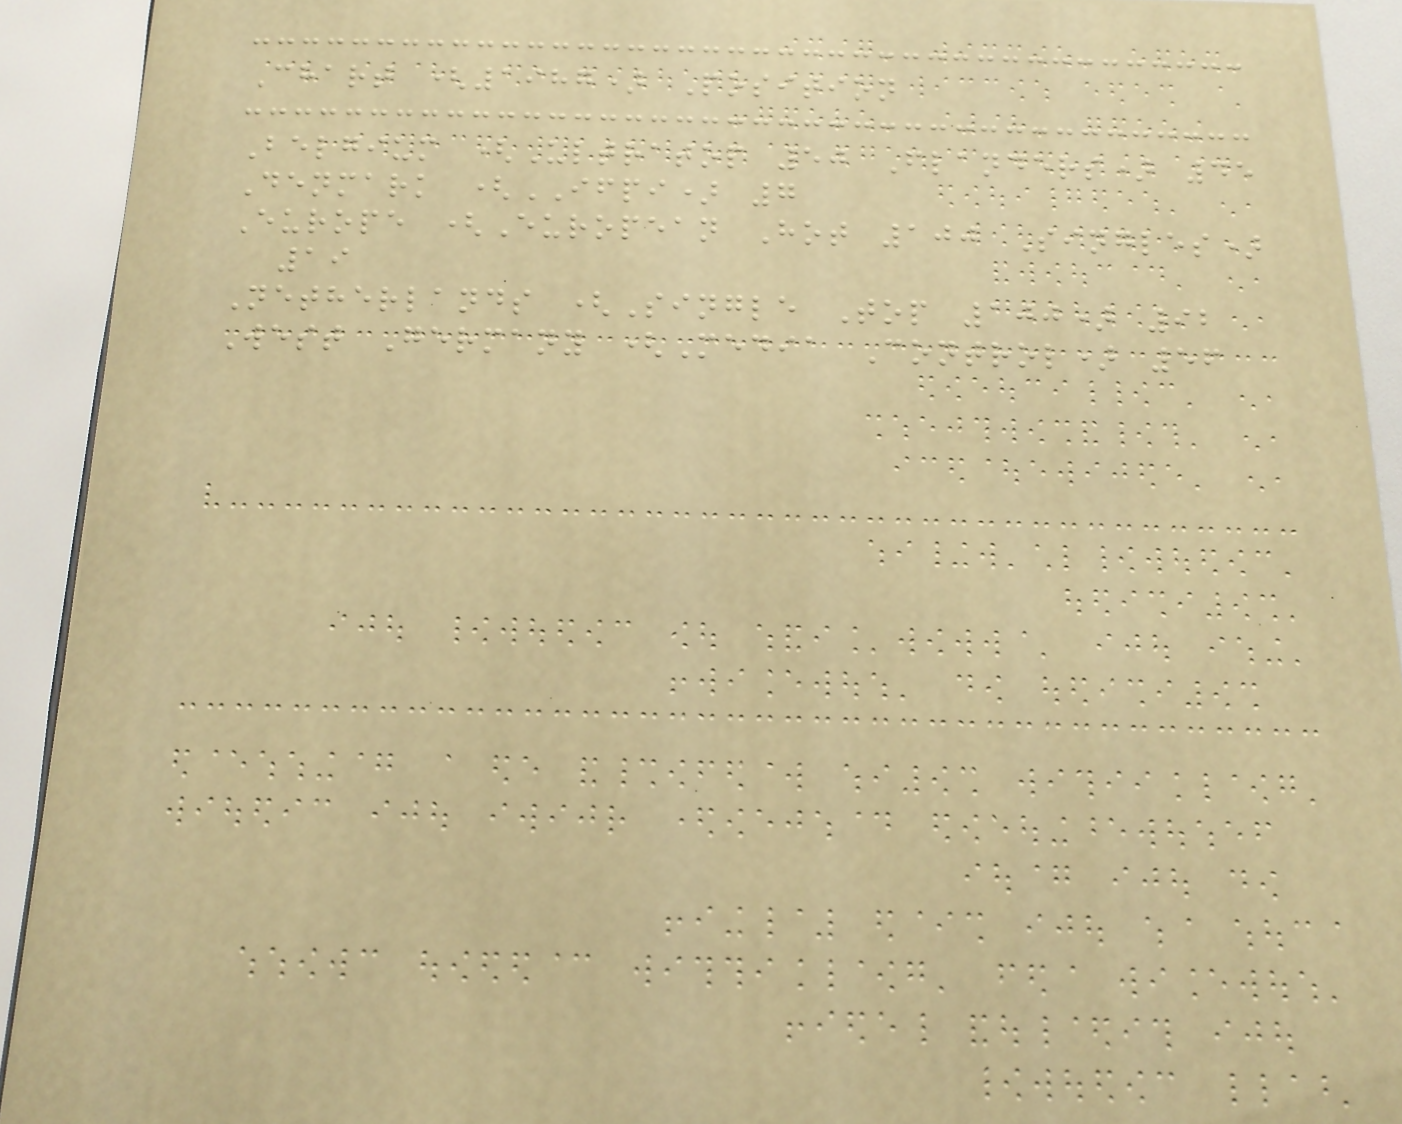Chart (1987) Position
Belgium (Ultratop 50 Flanders) 45
Denmark (IFPI) 7
Europe (European Hot 100 Singles)
19
Netherlands (Single Top 100) 92
West Germany (Media Control) 56
